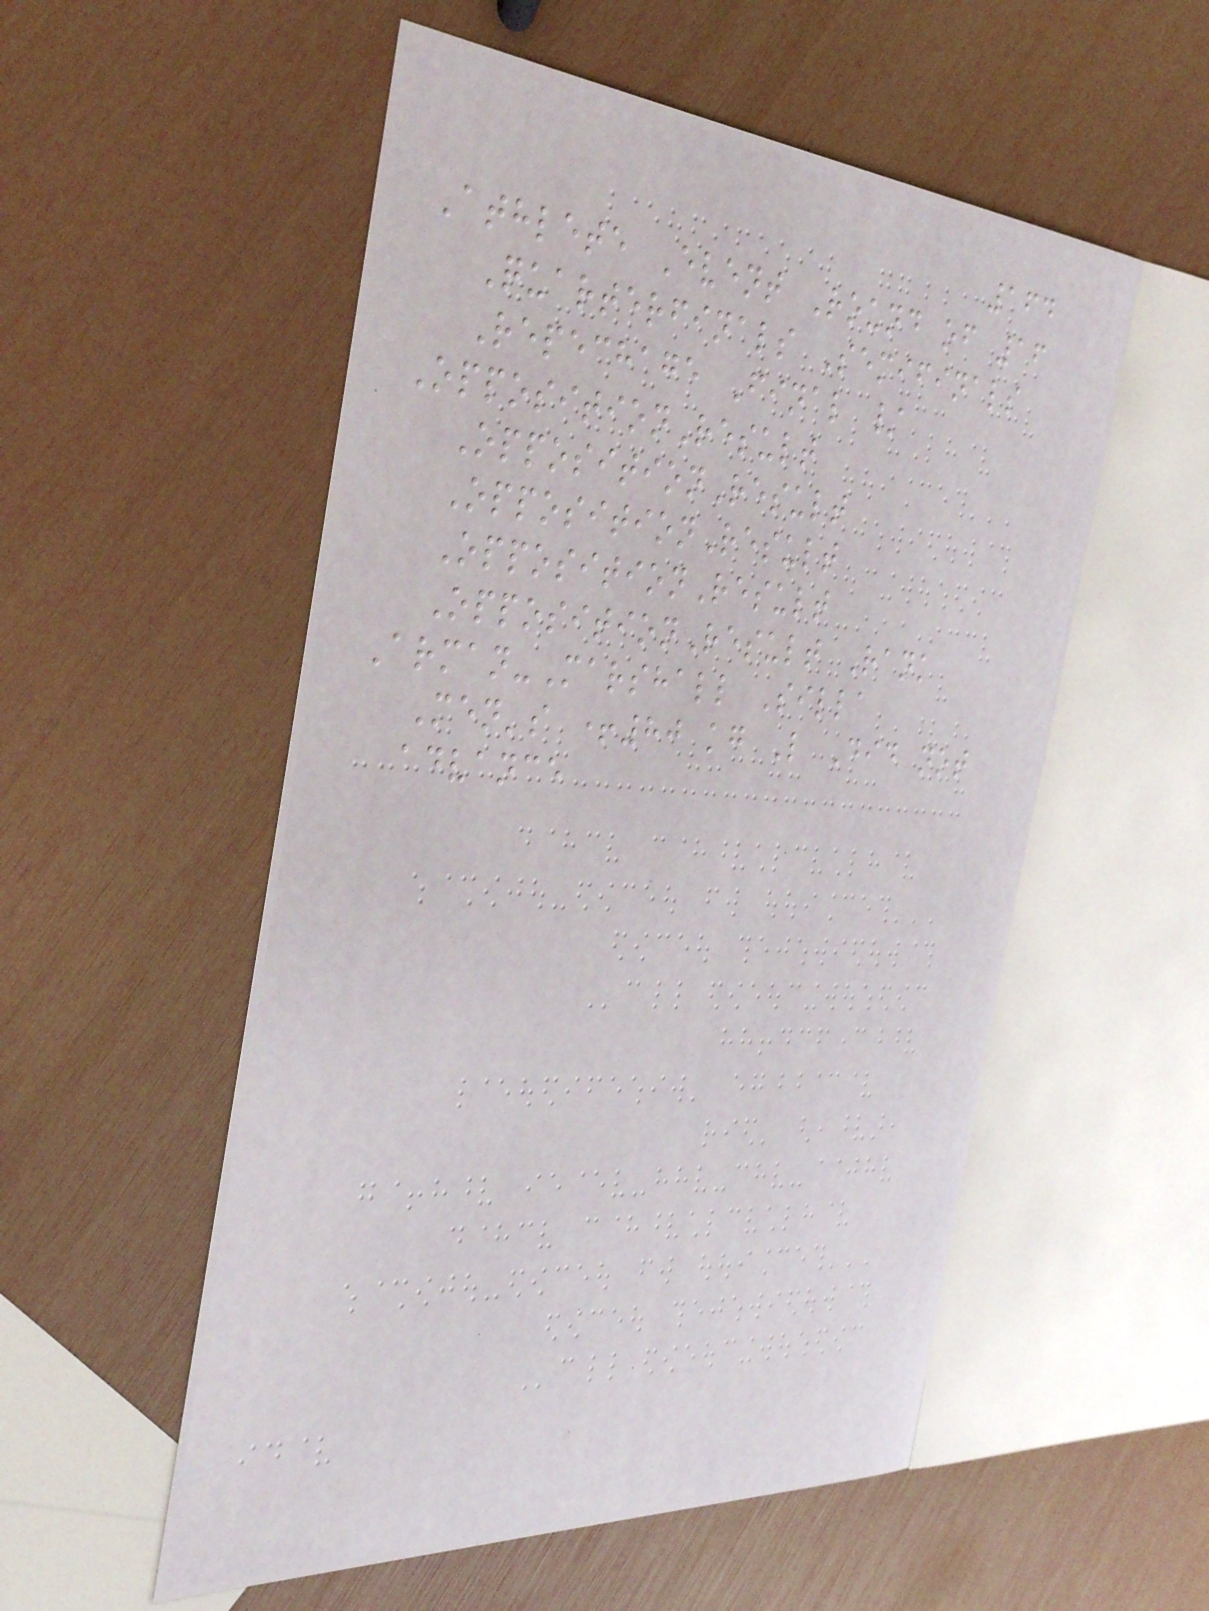164
Athlete Event Round of 16
Quarterfinals Semifinals
Repechage Final /
OppositionResult
OppositionResult
OppositionResult
OppositionResult
OppositionResult Rank
Arman-Marshall Silla
Men's +80 kg L Did not
advance
